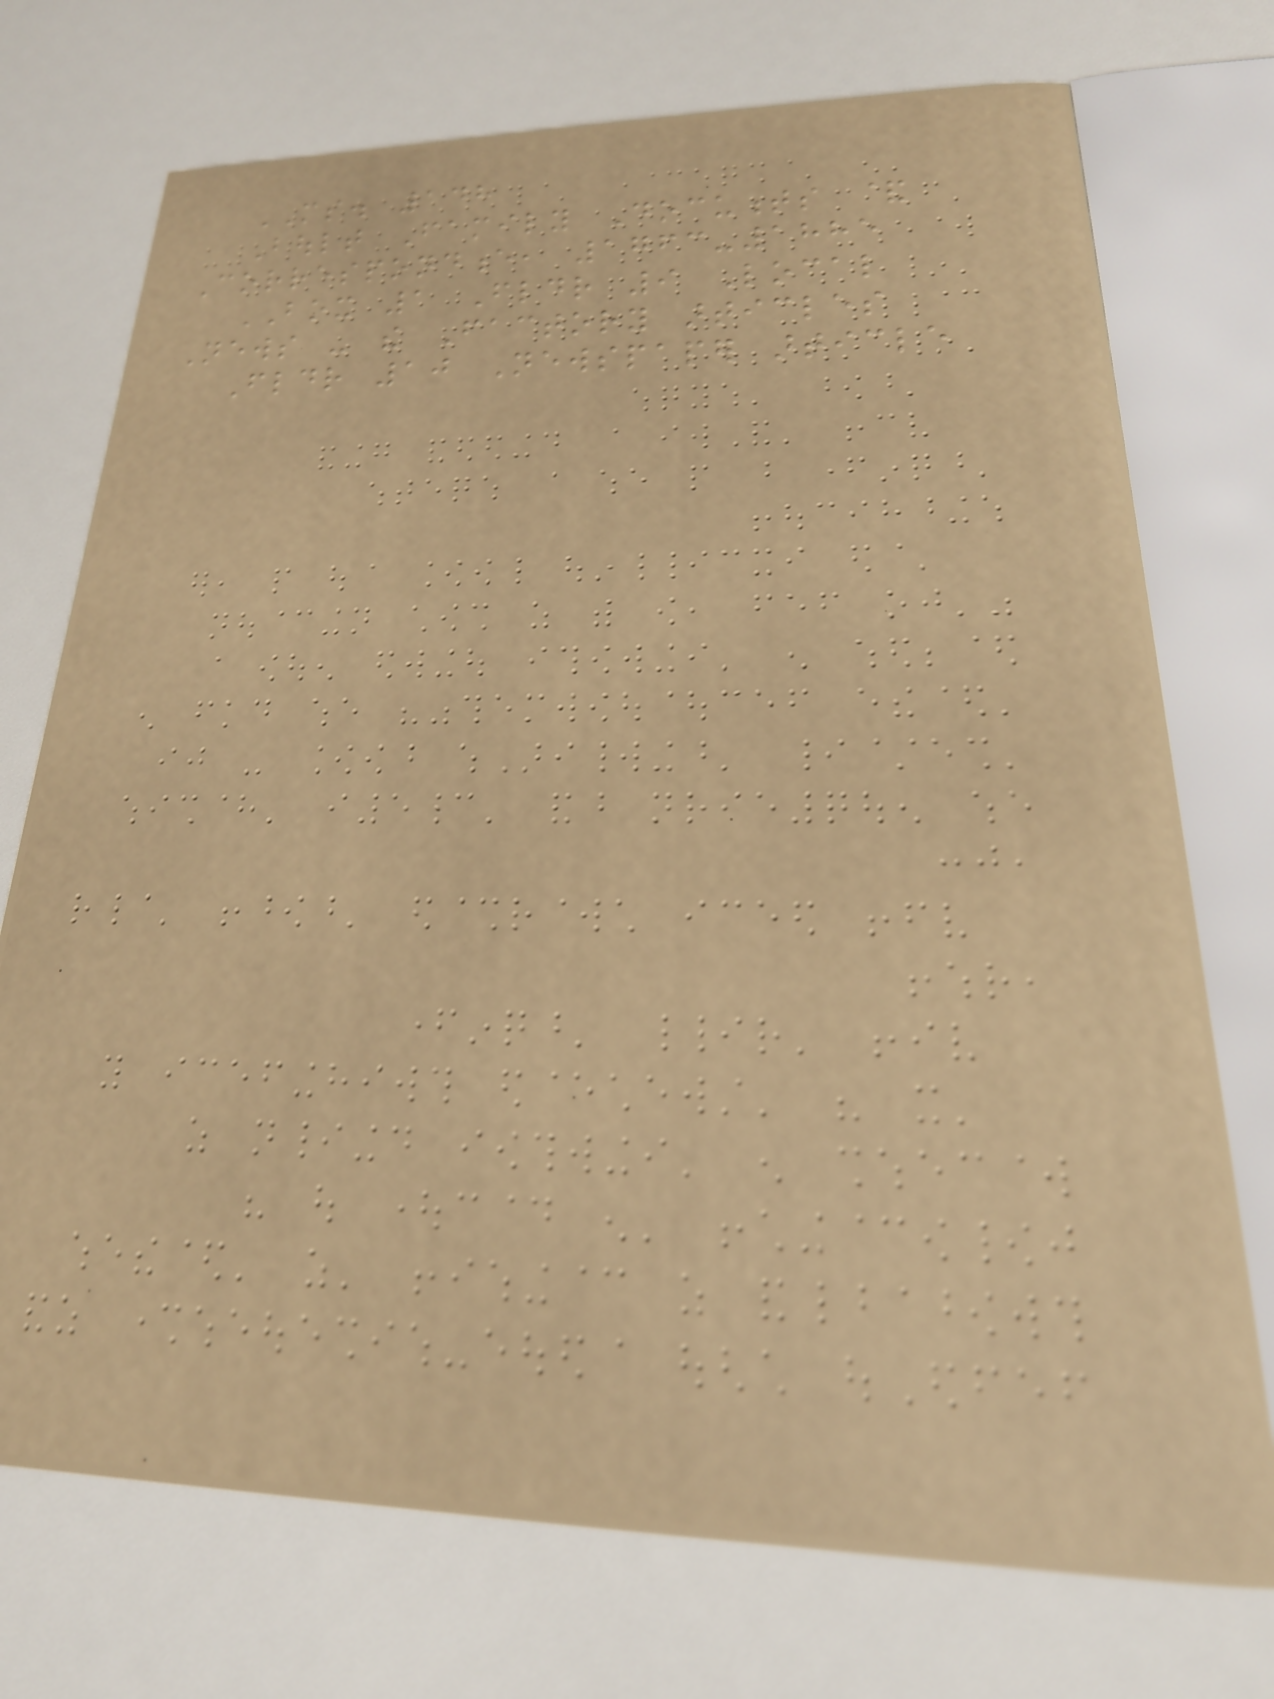MS. 148
Boult Family Documents &
Correspondence, 1763-1885
BOX 1 Fldr 9 Local
News - the Factory articles
Fldr 10 Newspaper article
